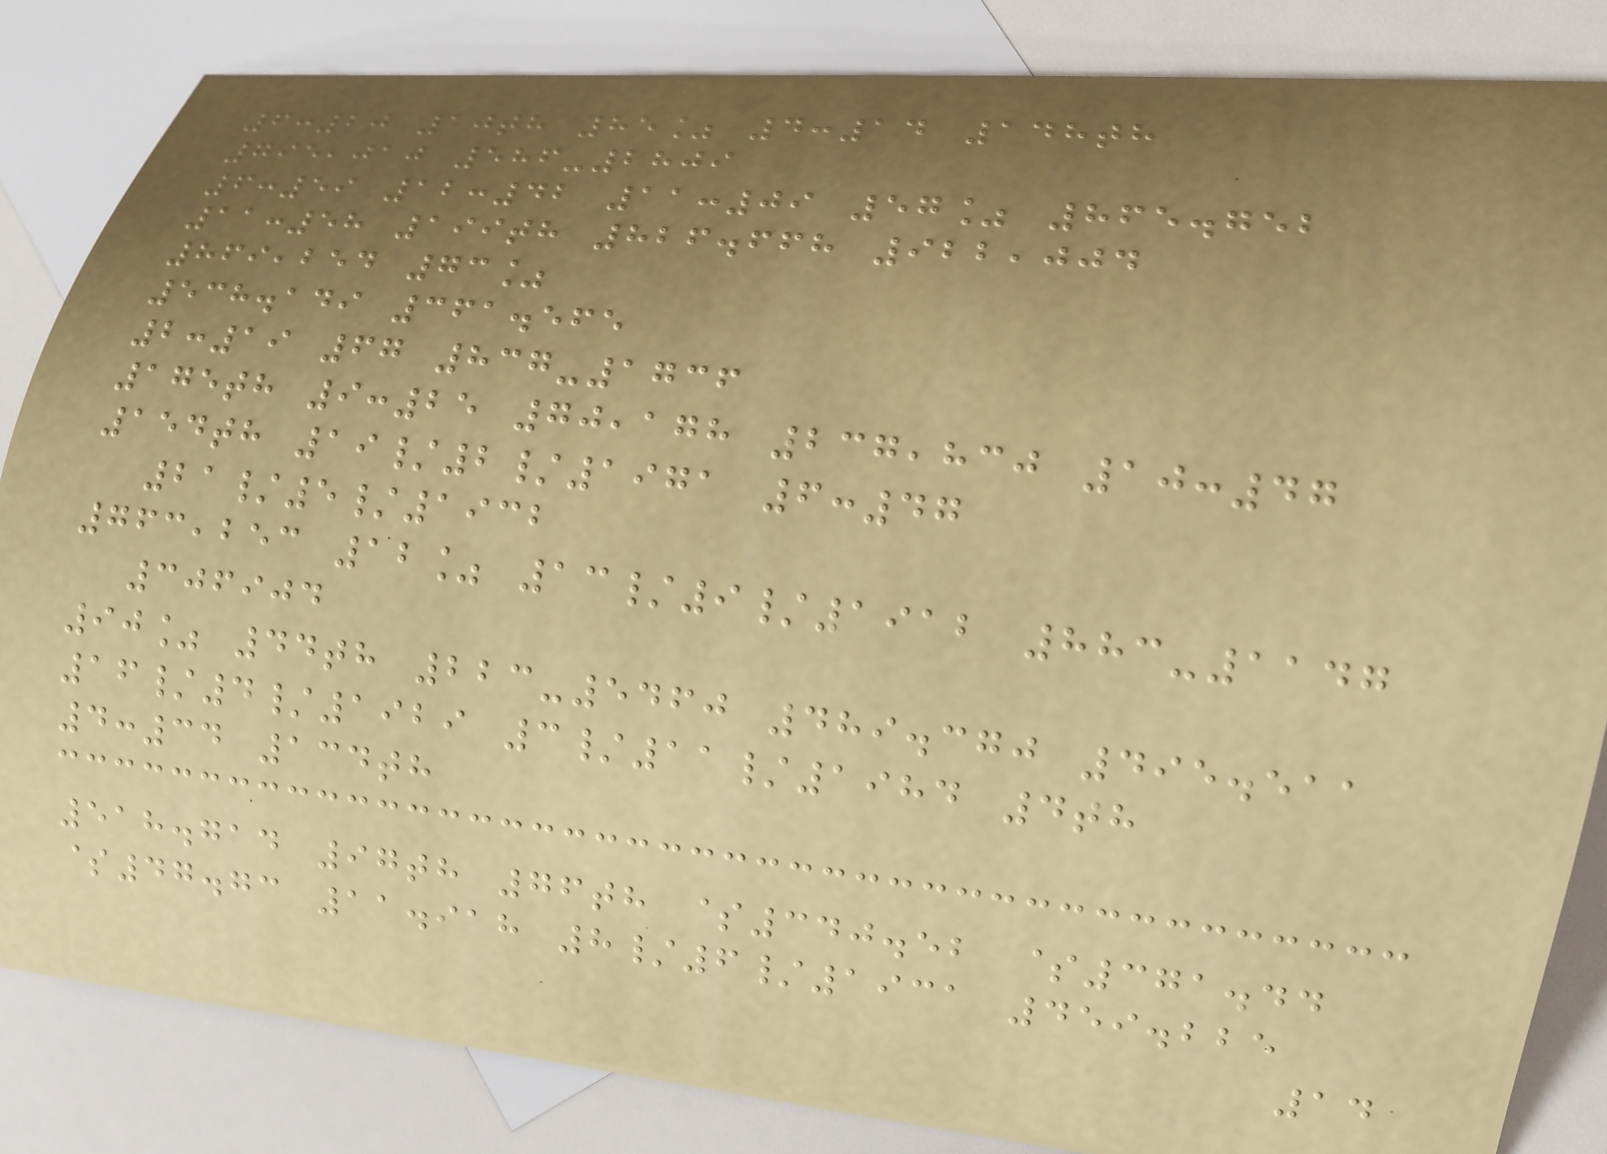6:20 10th 85% 4:14 148th
795,010 586-2809
6:59 12:42 11:09 57% 865.752
11:58 199th 826.668 922,004
869,254 73%
538.149 361.565
2:19 67 837-1736
175th 9:25 70,178 237,830 10:47
154th 19/2/1971 6:47
21/5/1932
763,253 12% 13/9/1912 883-1147
306904
90% 44th 223-5460 489.370 495.511
16/4/1929 3/11/1984 4th
4:34 134th
518.714 97th 76th $340.52 $371.44
$47.73 11.918 8/6/1931 459.225
14
